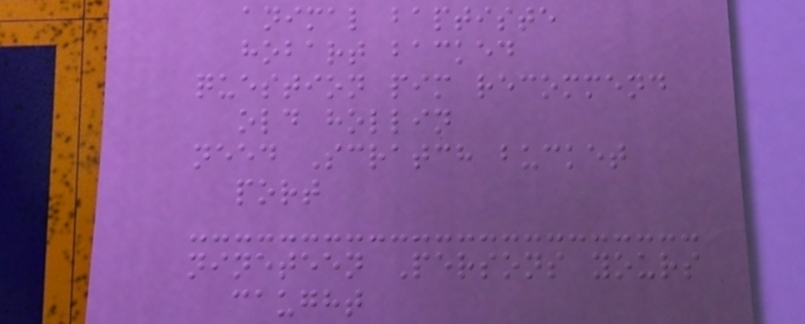animal baptiste
hobart backed
question pim recommend
old hollin
need Scratch bucket
port
nineteen Persons yours
caught
